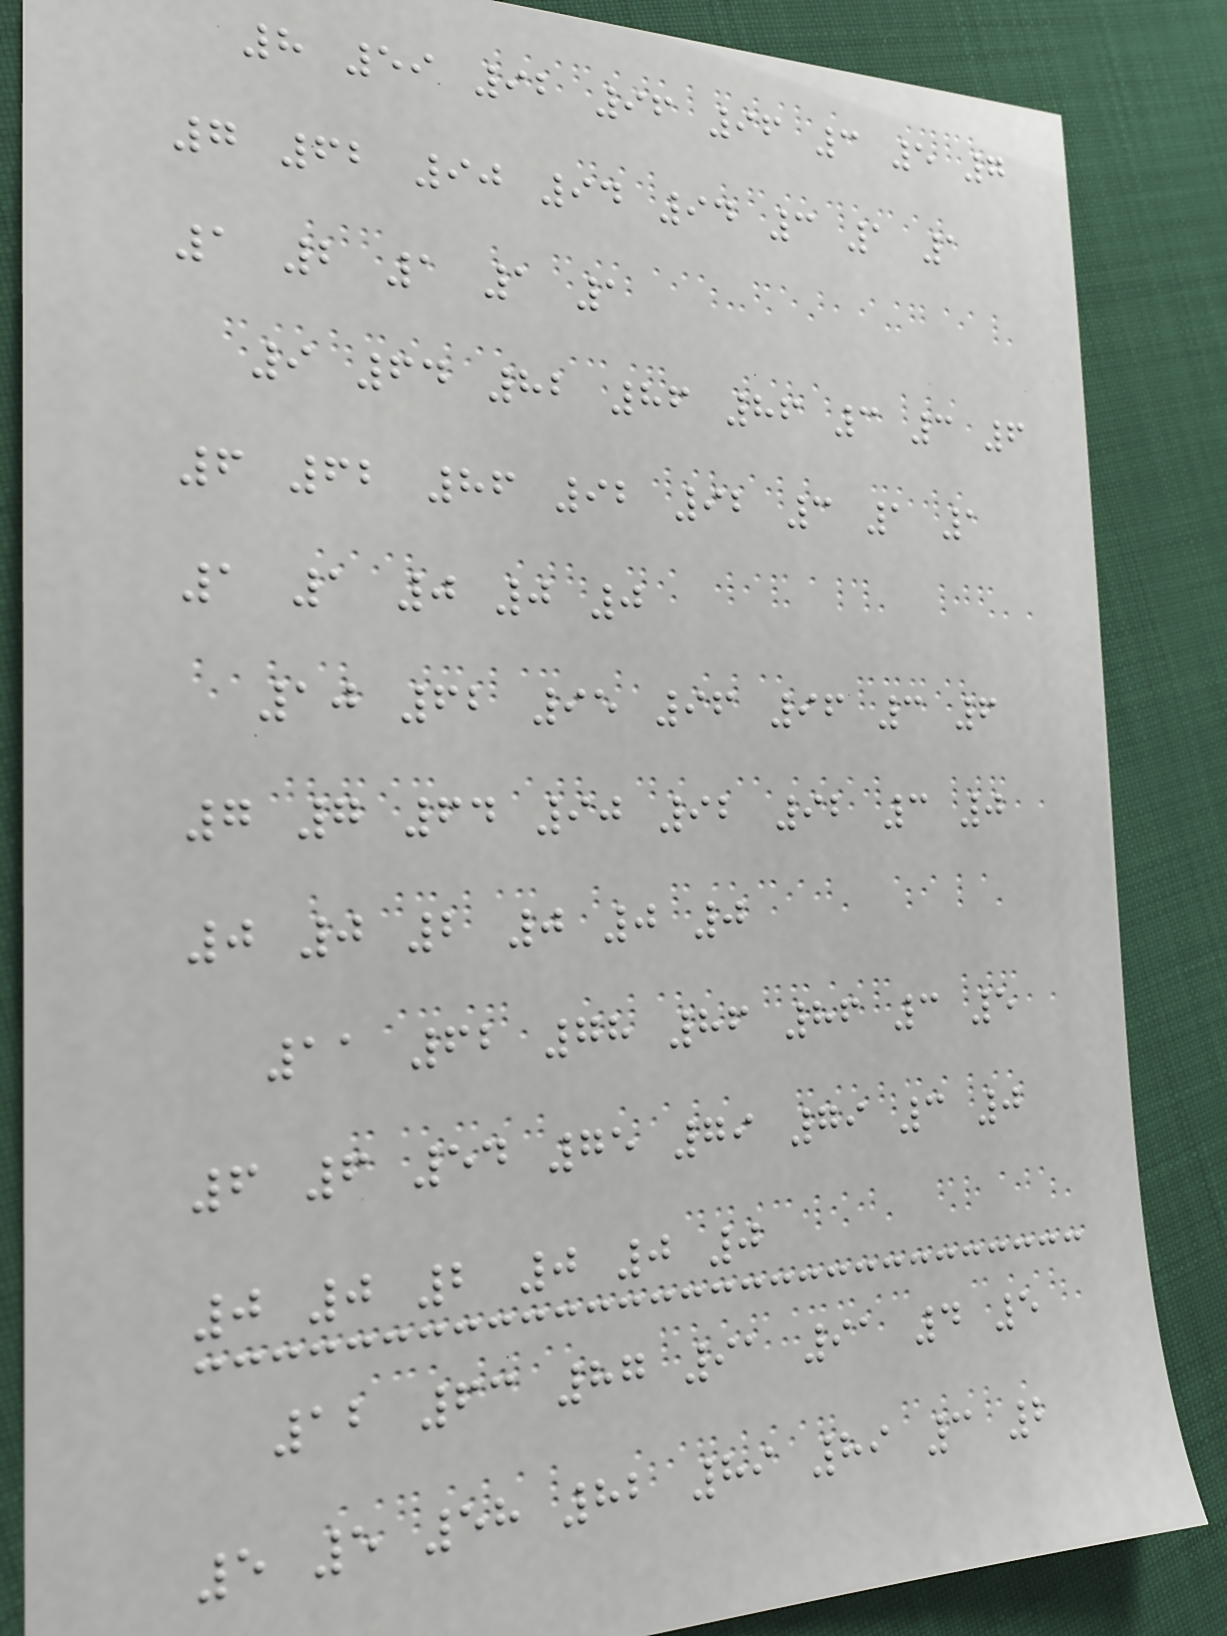8 59 92 96 96 3 5 7
7 62 90 94 94 3 1 1
1 2 1 1 1
9 64 82 86 86 3 3 6
6 62 86 92 92 3 1 1
1 1 0 0 0
10 62 95 96 96 3 6
7 7 64 90 92 92 3 0
0 0 2 0 0 0
11 62 78 86 86 3 5
6 6 54 75 79 79 3 0
0 0 2 0 0 0
12 63 87 91 91 4 5
5 5 58 82 89 89 3 2
